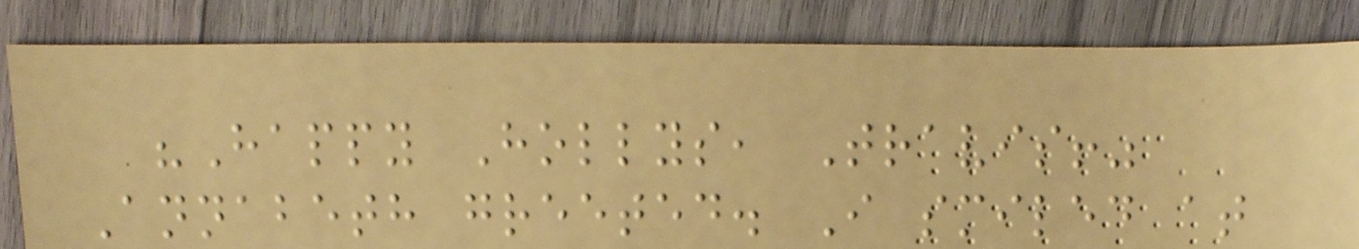"Happy Hollys, Travis!"
Annabeth greeted. I smiled at
